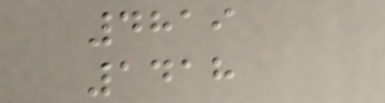4819
1418
